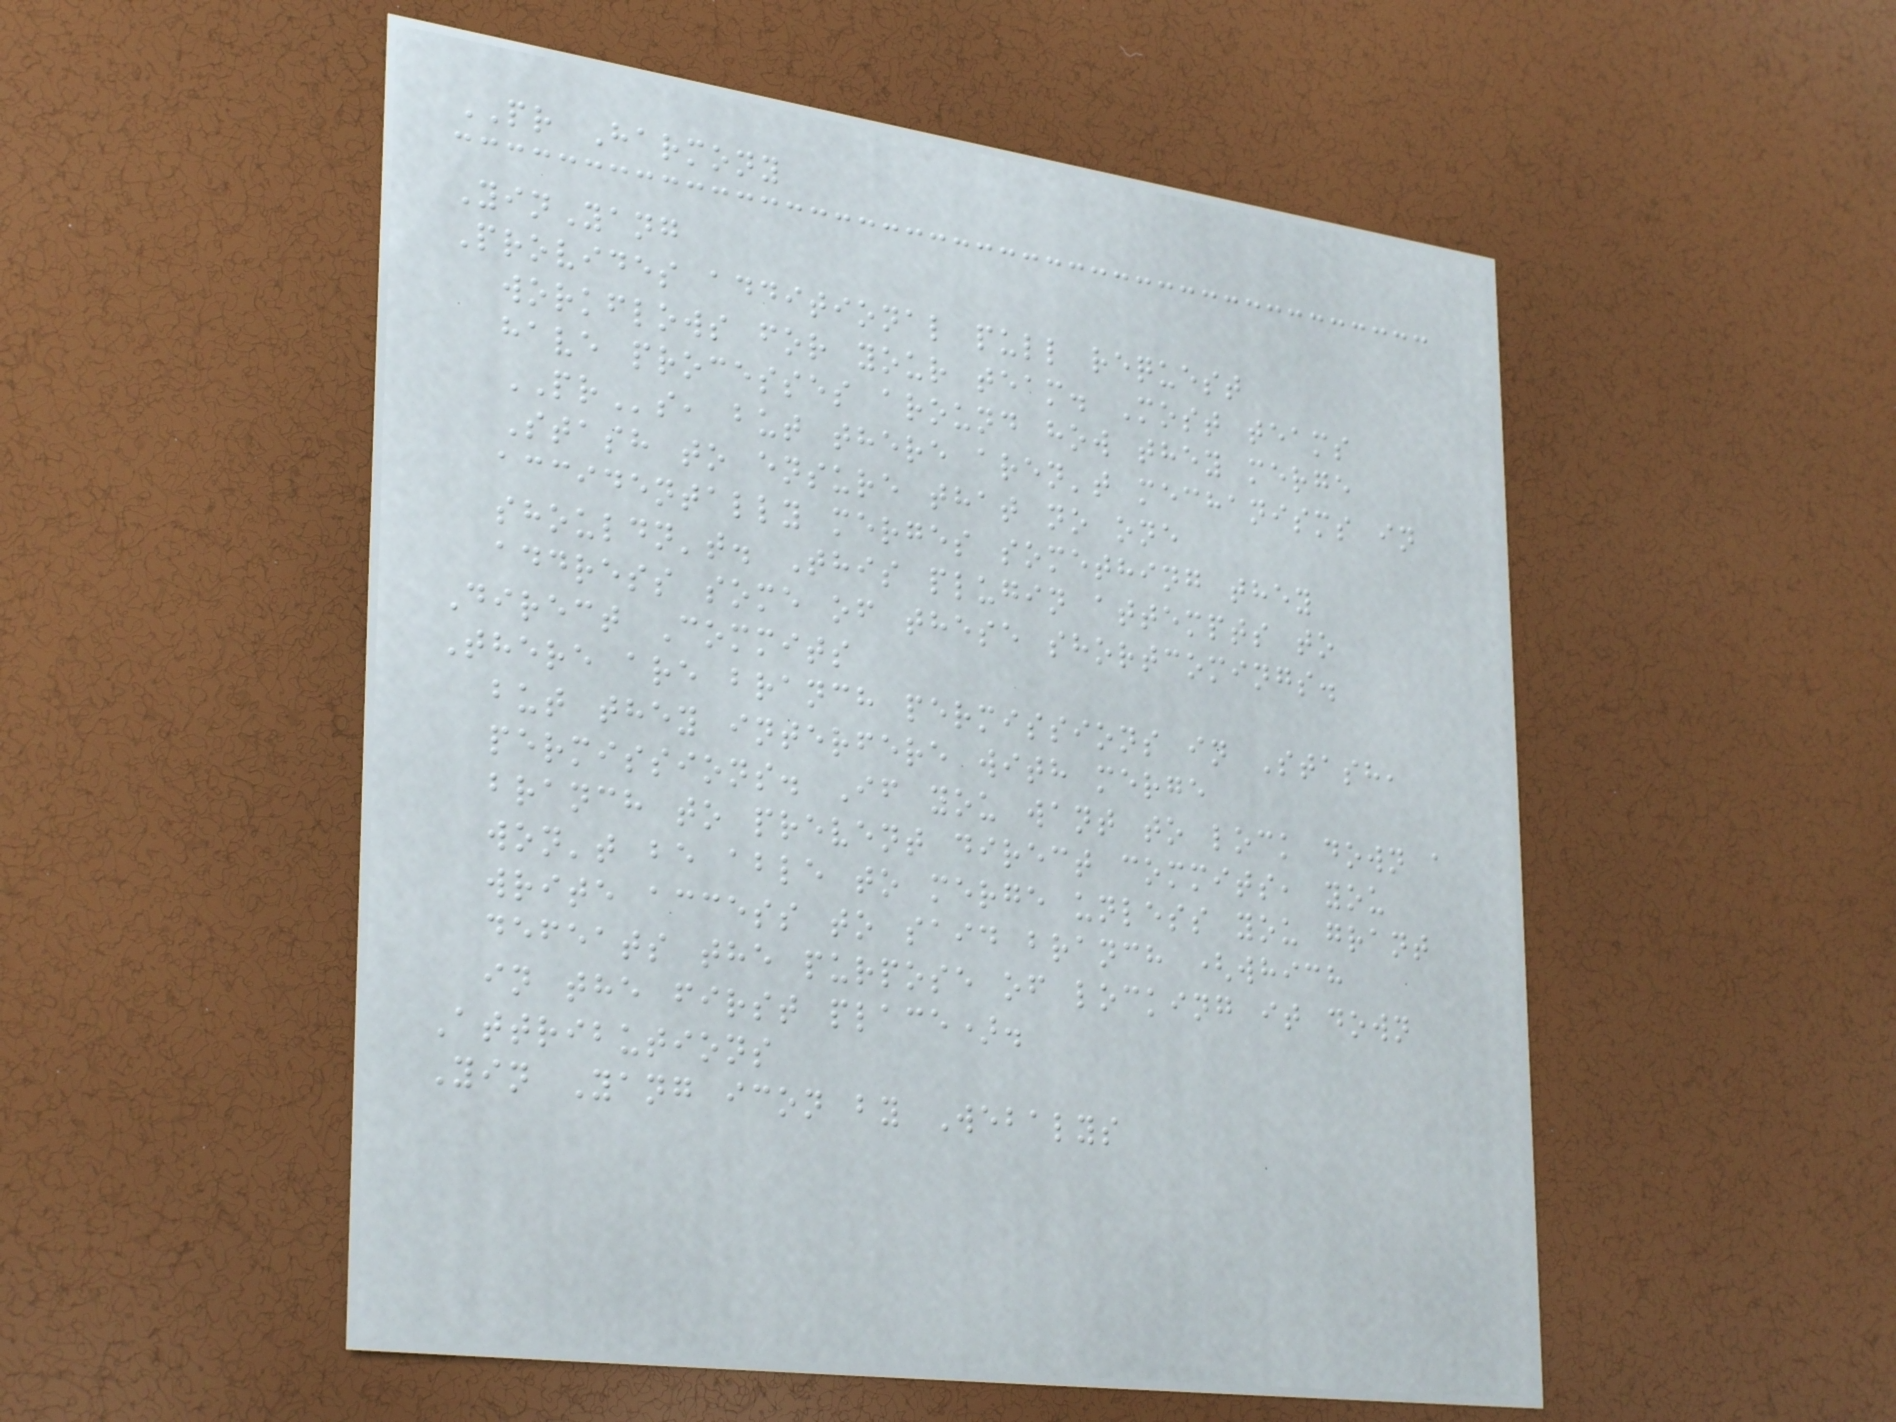PR Harmony
YinYang
Provides additional pull request
workflows for your team. Most teams
have processes around how they merge
PRs, but there aren't mechanisms in
Stash to ensure that no one
accidentally merges something they
shouldn't. This plugin attempts to
address some of these shortcomings.
Direct Commits
There are branch permissions in Stash,
but they interfere with merge
permissions. If you want to lock down a
branch to prevent direct commits, you
won't be able to merge unless you grant
write access to said branch (which
defeats the purpose of locking it down
in the first place).
Attributions
Yin Yang icon by Webalys
